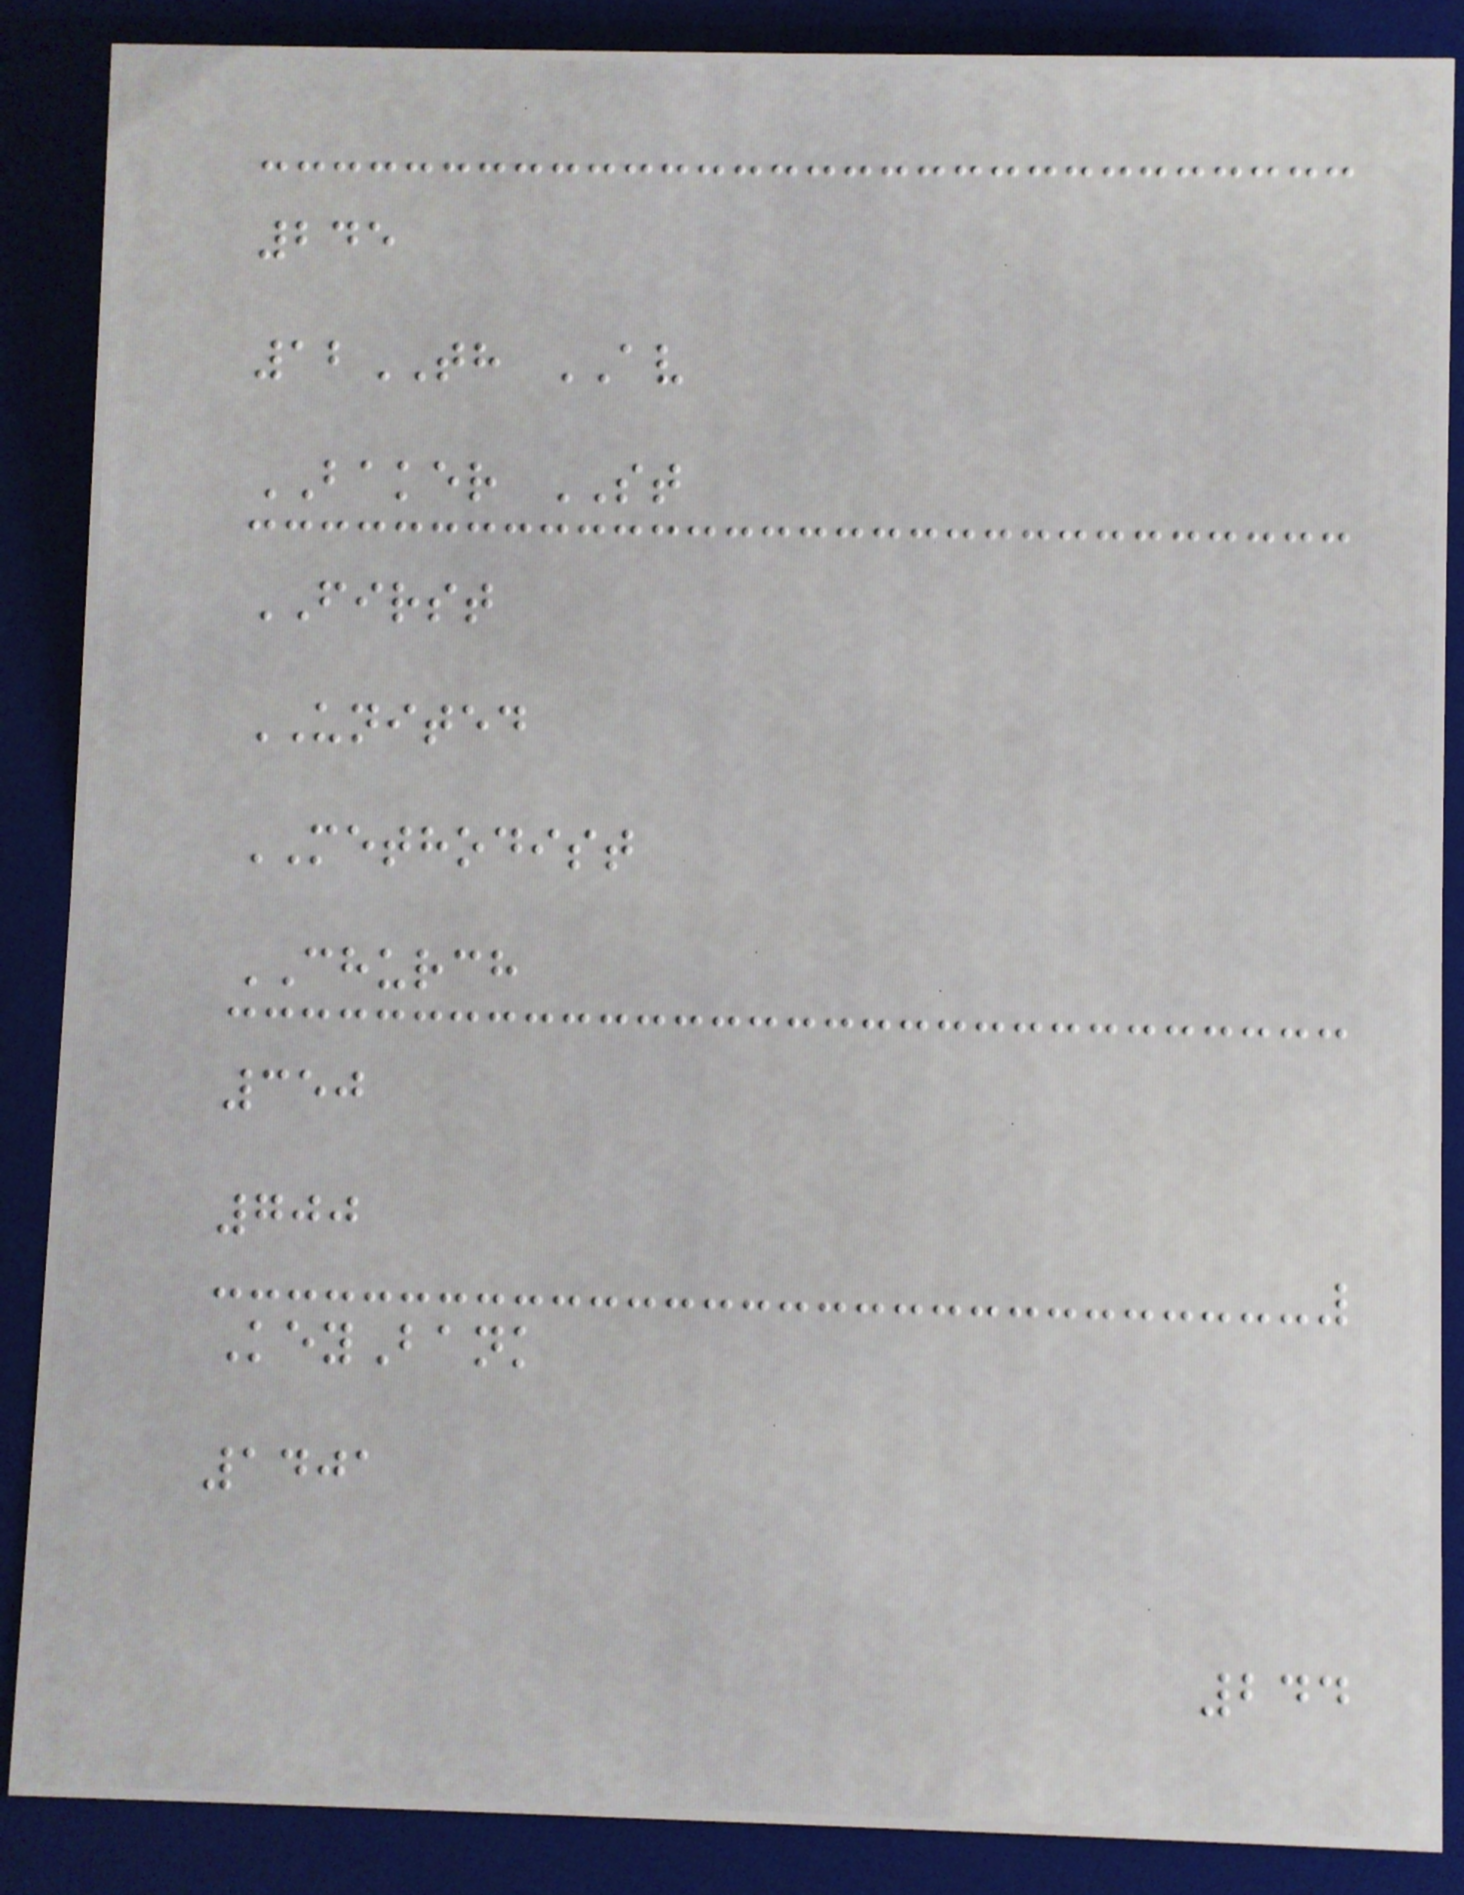245
12TH AV
BAKER ST
FIRST
UNITED
METHODIST
CHURCH
350
700
KeyBank
1401
244
